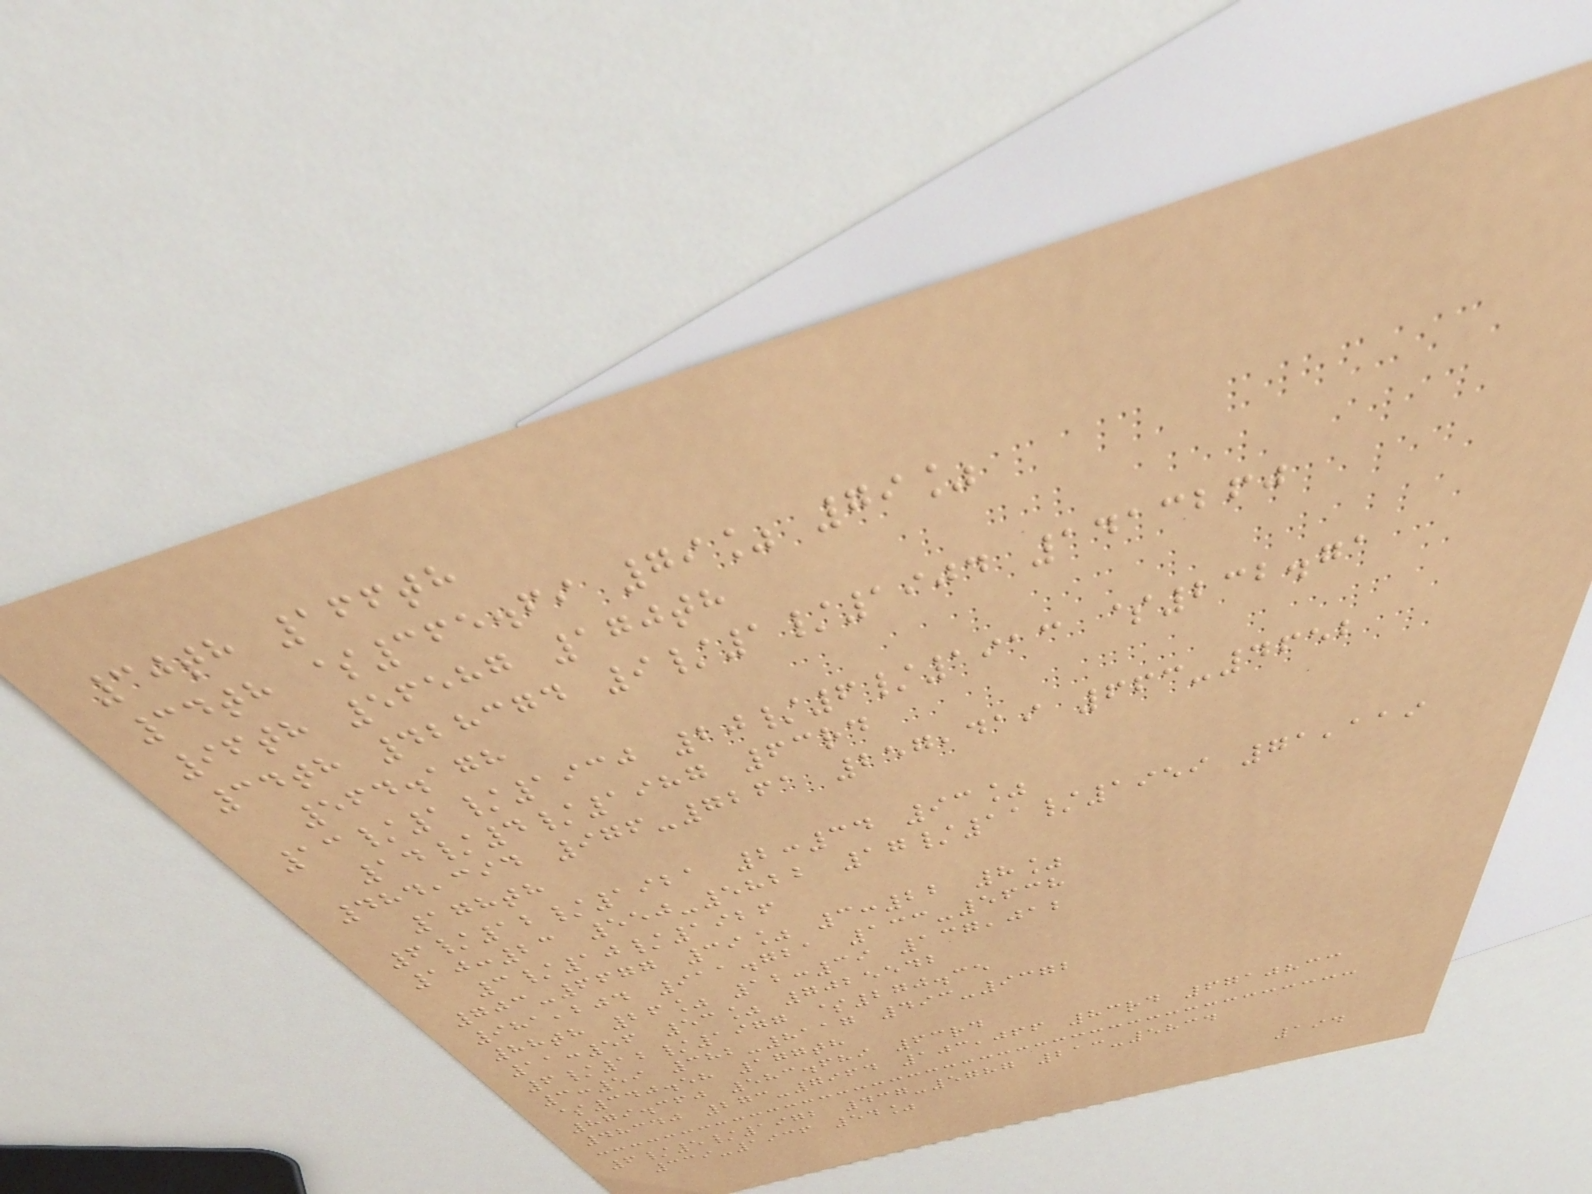30th 166th
34th $365.69 79% 79%
96th 56587 170th
34th 428374 9/1/1904 1413260
564.178
13/1/1930 20/6/1913 $232.71
14/4/1987 63rd
484,394 976-7261 257,419 663-4652
178th
6/12/1921 2:34 93%
10:23 550-5822 17/11/1959 71,119
3/10/1926
703-6677 39% 3:22 8%
981,204 911.721 133-5638
88th 26% 12:39 137,012
11:56 53% 7025542
6/12/1977 $270.35
3:59 382-8117 493-9372
$340.58 177th
879.360 583.689 63rd
48340 273-7964 103,066 83rd 6710833
6/5/1972 437-5787 213-5834
339-1936 54%
194
